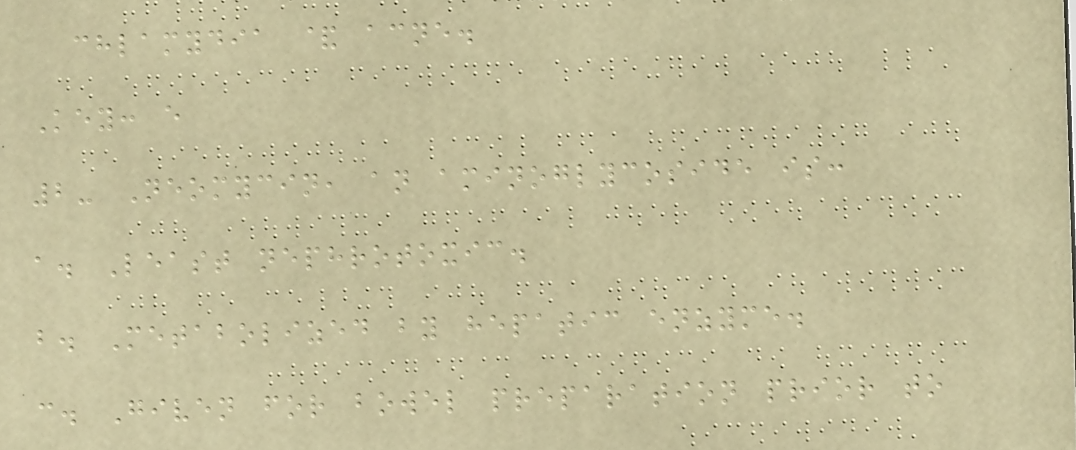chlamydia & acne.
Key: e
2- Neomycin, an aminoglycoside is:
a. Least nephrotoxic.
b. Metabolized by hepatic enzyme.
c. Given for bowel preparation prior to
